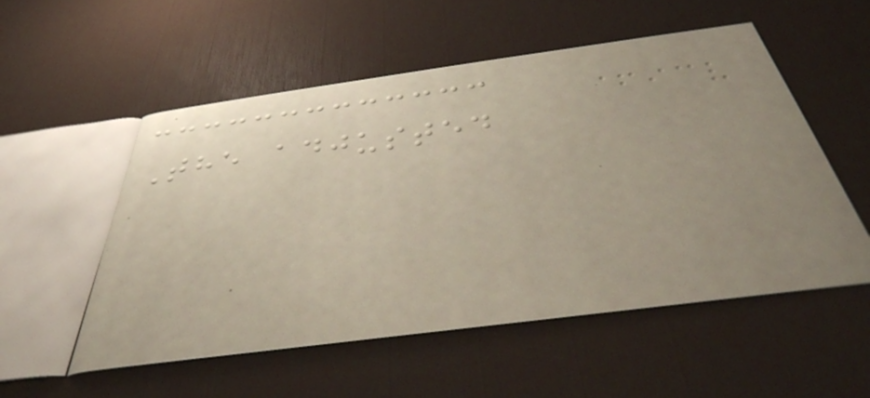The adjusted
